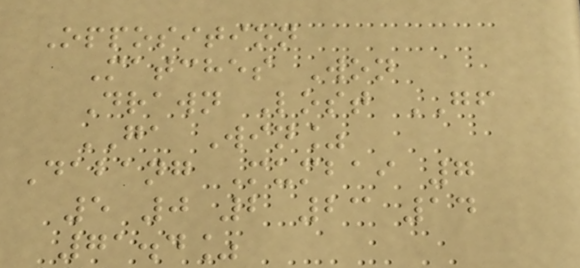Opposition
Matches Won
Drawn Lost GF
GA Win%
Dabang Mumbai 7
5 0 2 23 14
71.4%
